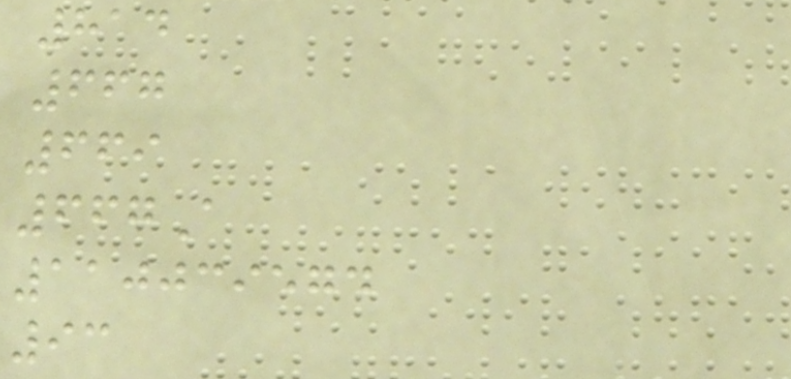814
667
669
667A
110039574
93
